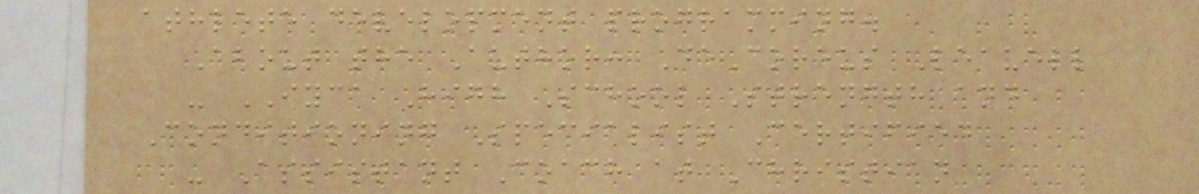athlete development programming.
About the Author: DeCoreus Leavell
- IYCA High School Strength and
Conditioning Specialist Certified
- Assistant Coach at Christian
